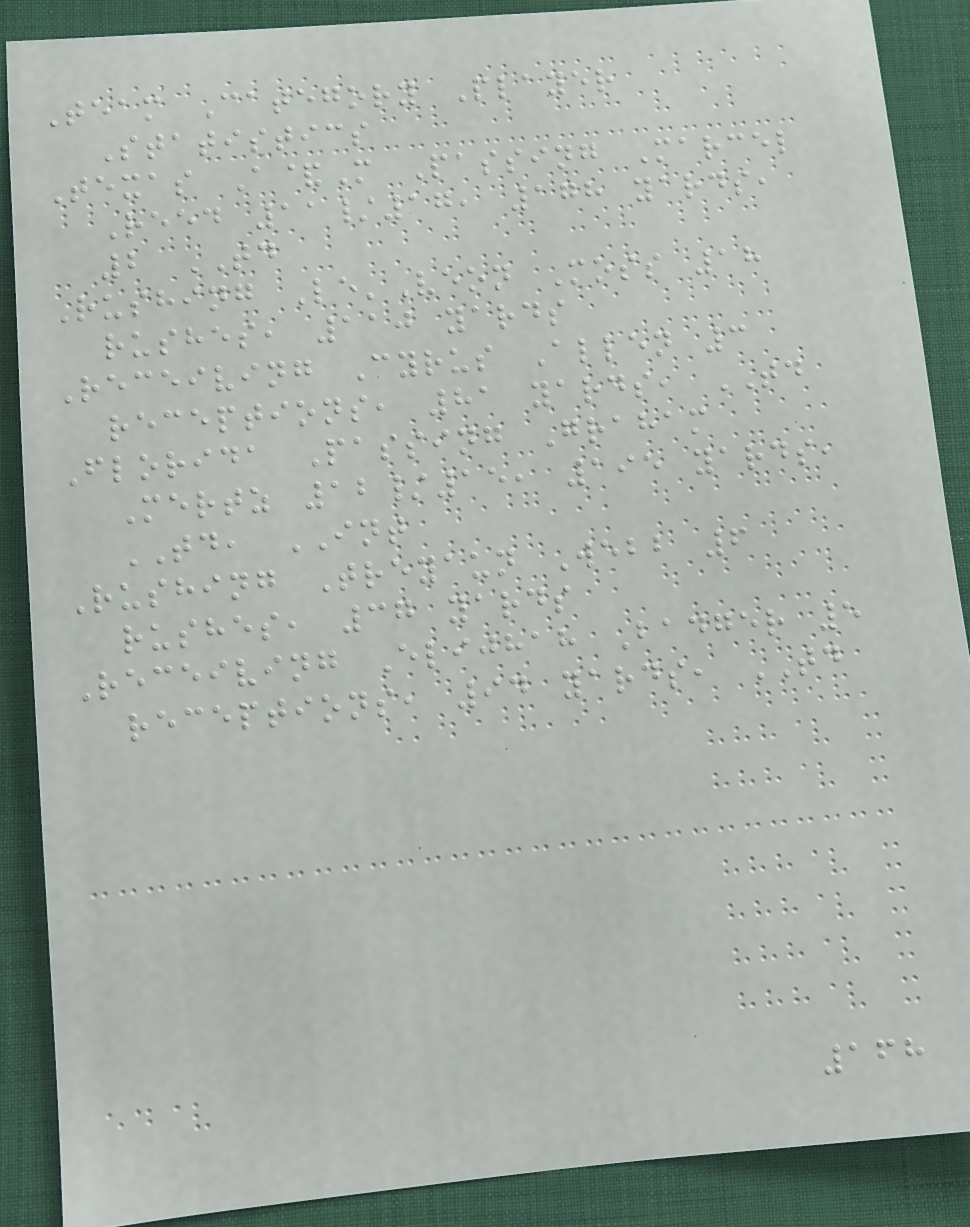Team Category Player
Statistics
Texas A&M Passing Marcel
Reed 11/17, 178 yards,
2 TD
Rushing Le'Veon Moss 18
rushes, 110 yards
Receiving Cyrus Allen 3
receptions, 81 yards, TD
Florida Passing Graham
Mertz 12/15, 195 yards,
TD, INT
Rushing Treyaun Webb 6
rushes, 37 yards
Receiving Elijhah Badger 5
receptions, 94 yards, TD
168
